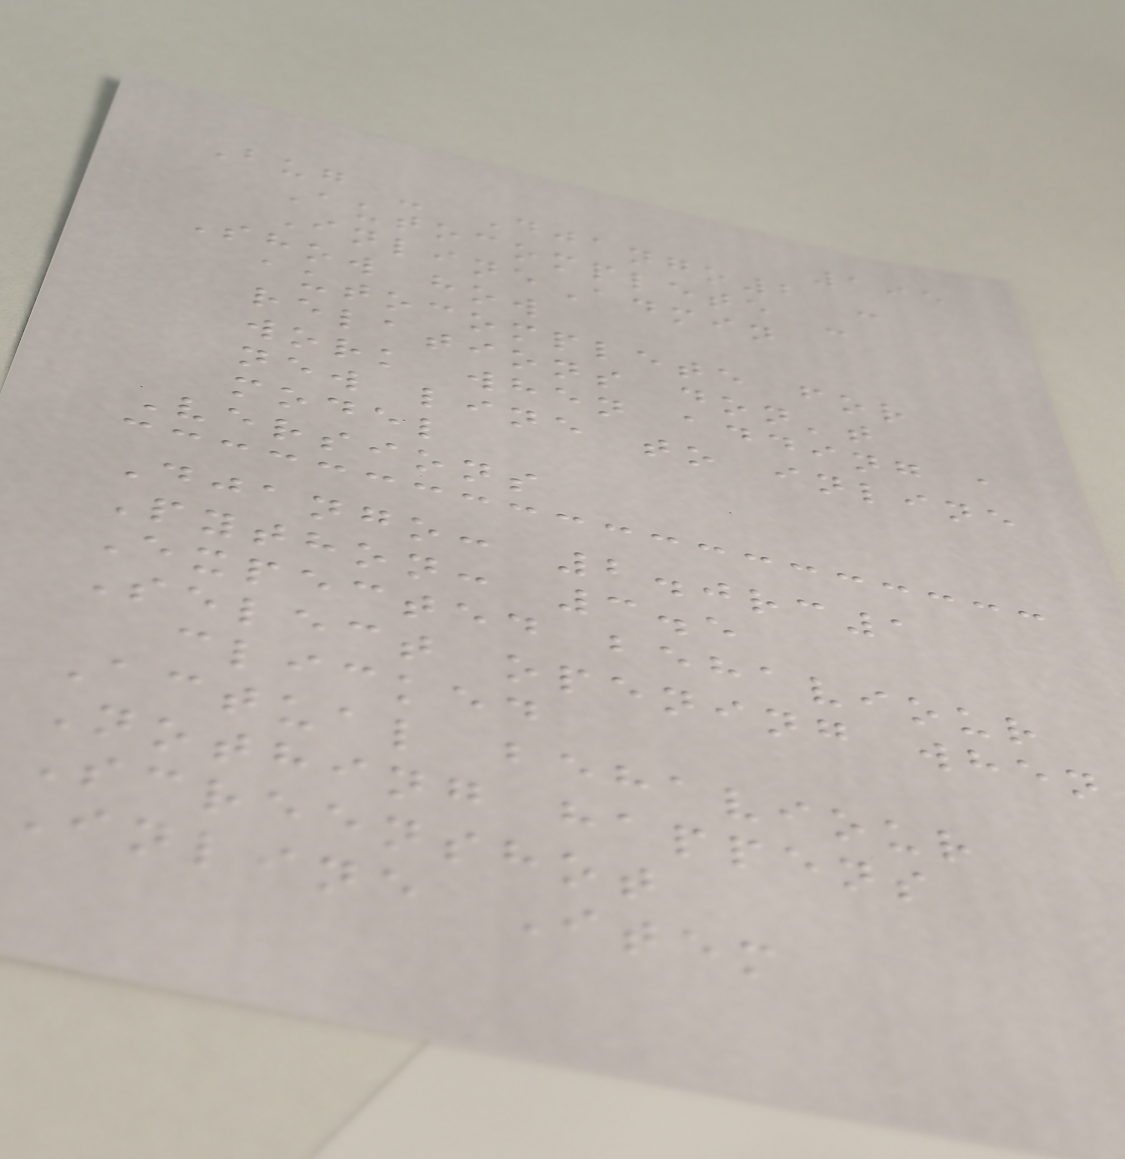195
Bug - Django2 -
Autocomplete -
InlineAdmin
Show how
autocomplete for
relations don't
work when adding a
new line to inline
model
Versions
Django: 2.0rc1
Python: 3.5
Expected behaviour
Select opening when
clicked
Actual behaviour
Nothing happens
Screenshot
Inline Item
